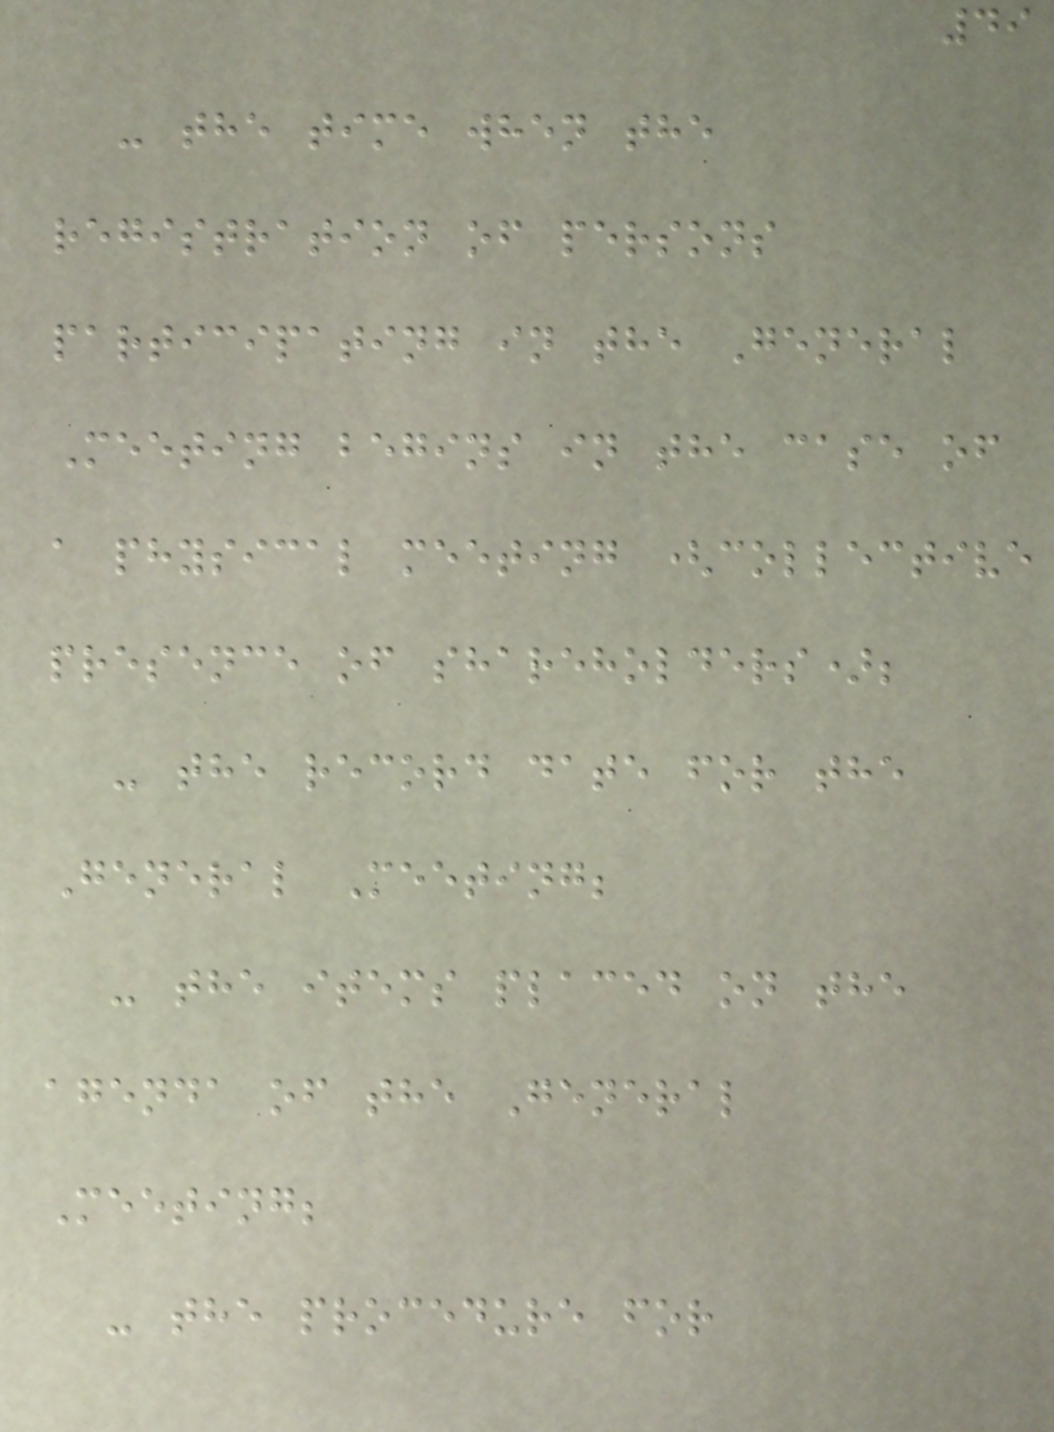49
- the time when the
registration of persons
participating in the General
Meeting begins in the case of
a physical meeting (collective
presence of shareholders);
- the record date for the
General Meeting;
- the items placed on the
agenda of the General
Meeting;
- the procedure for
